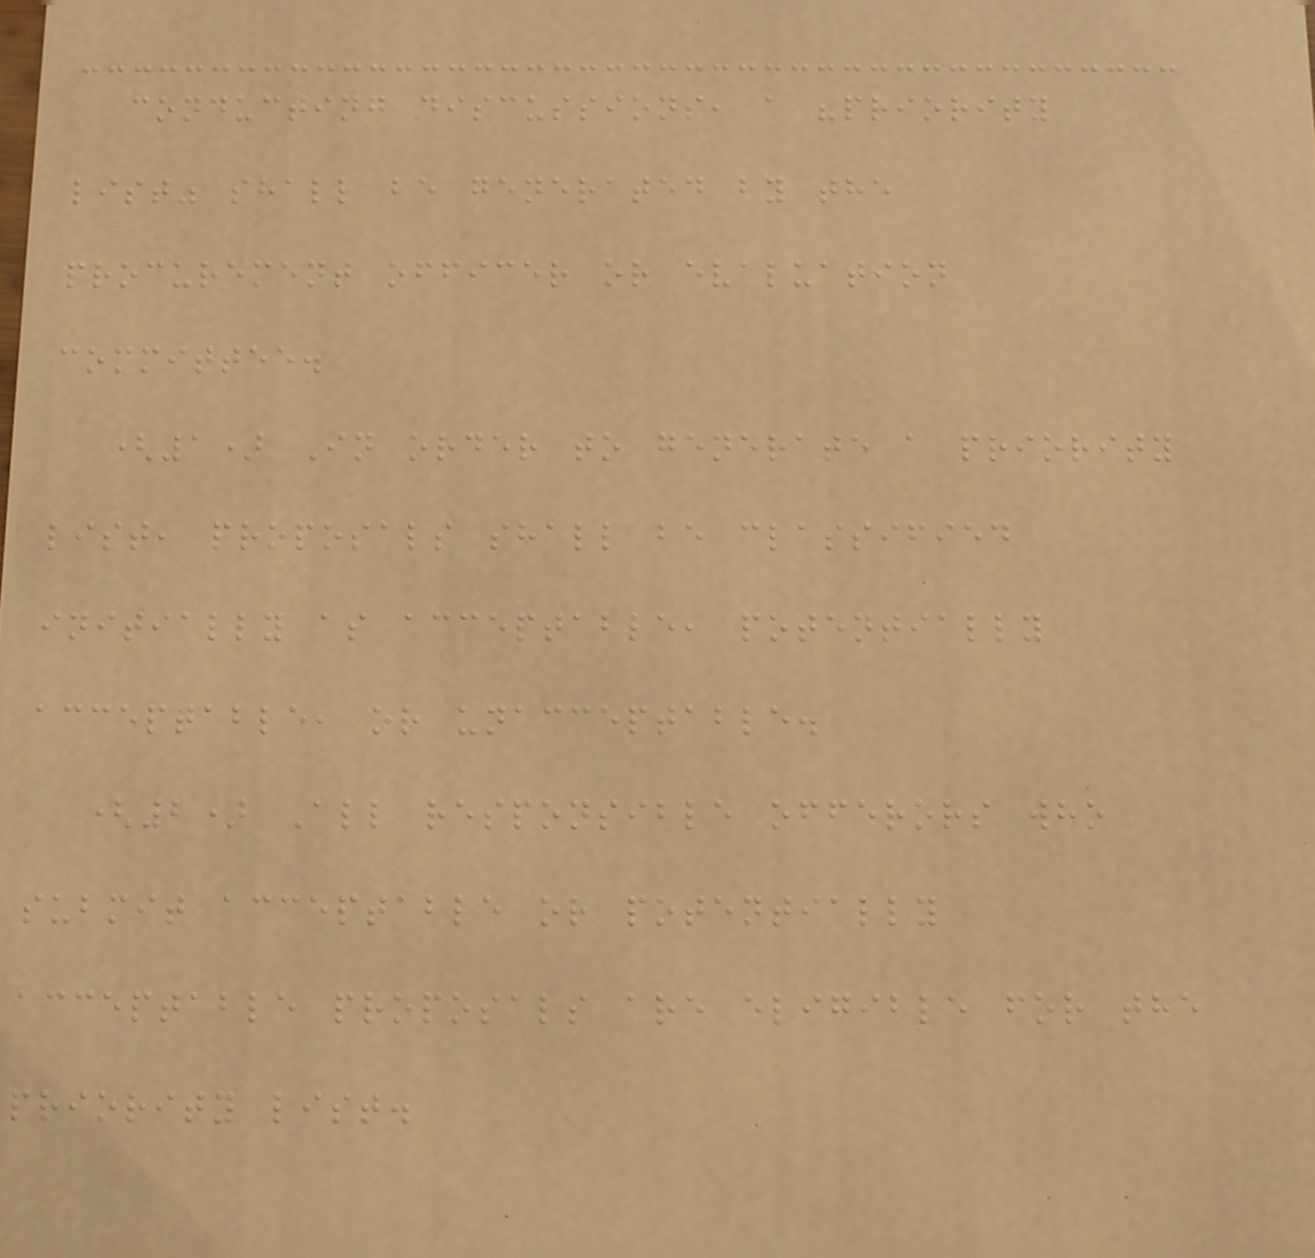conducting discussions, a "priority
list" shall be generated by the
procurement officer or evaluation
committee.
(1) In order to generate a priority
list, proposals shall be classified
initially as acceptable, potentially
acceptable, or unacceptable.
(2) All responsible offerors who
submit acceptable or potentially
acceptable proposals are eligible for the
priority list.
